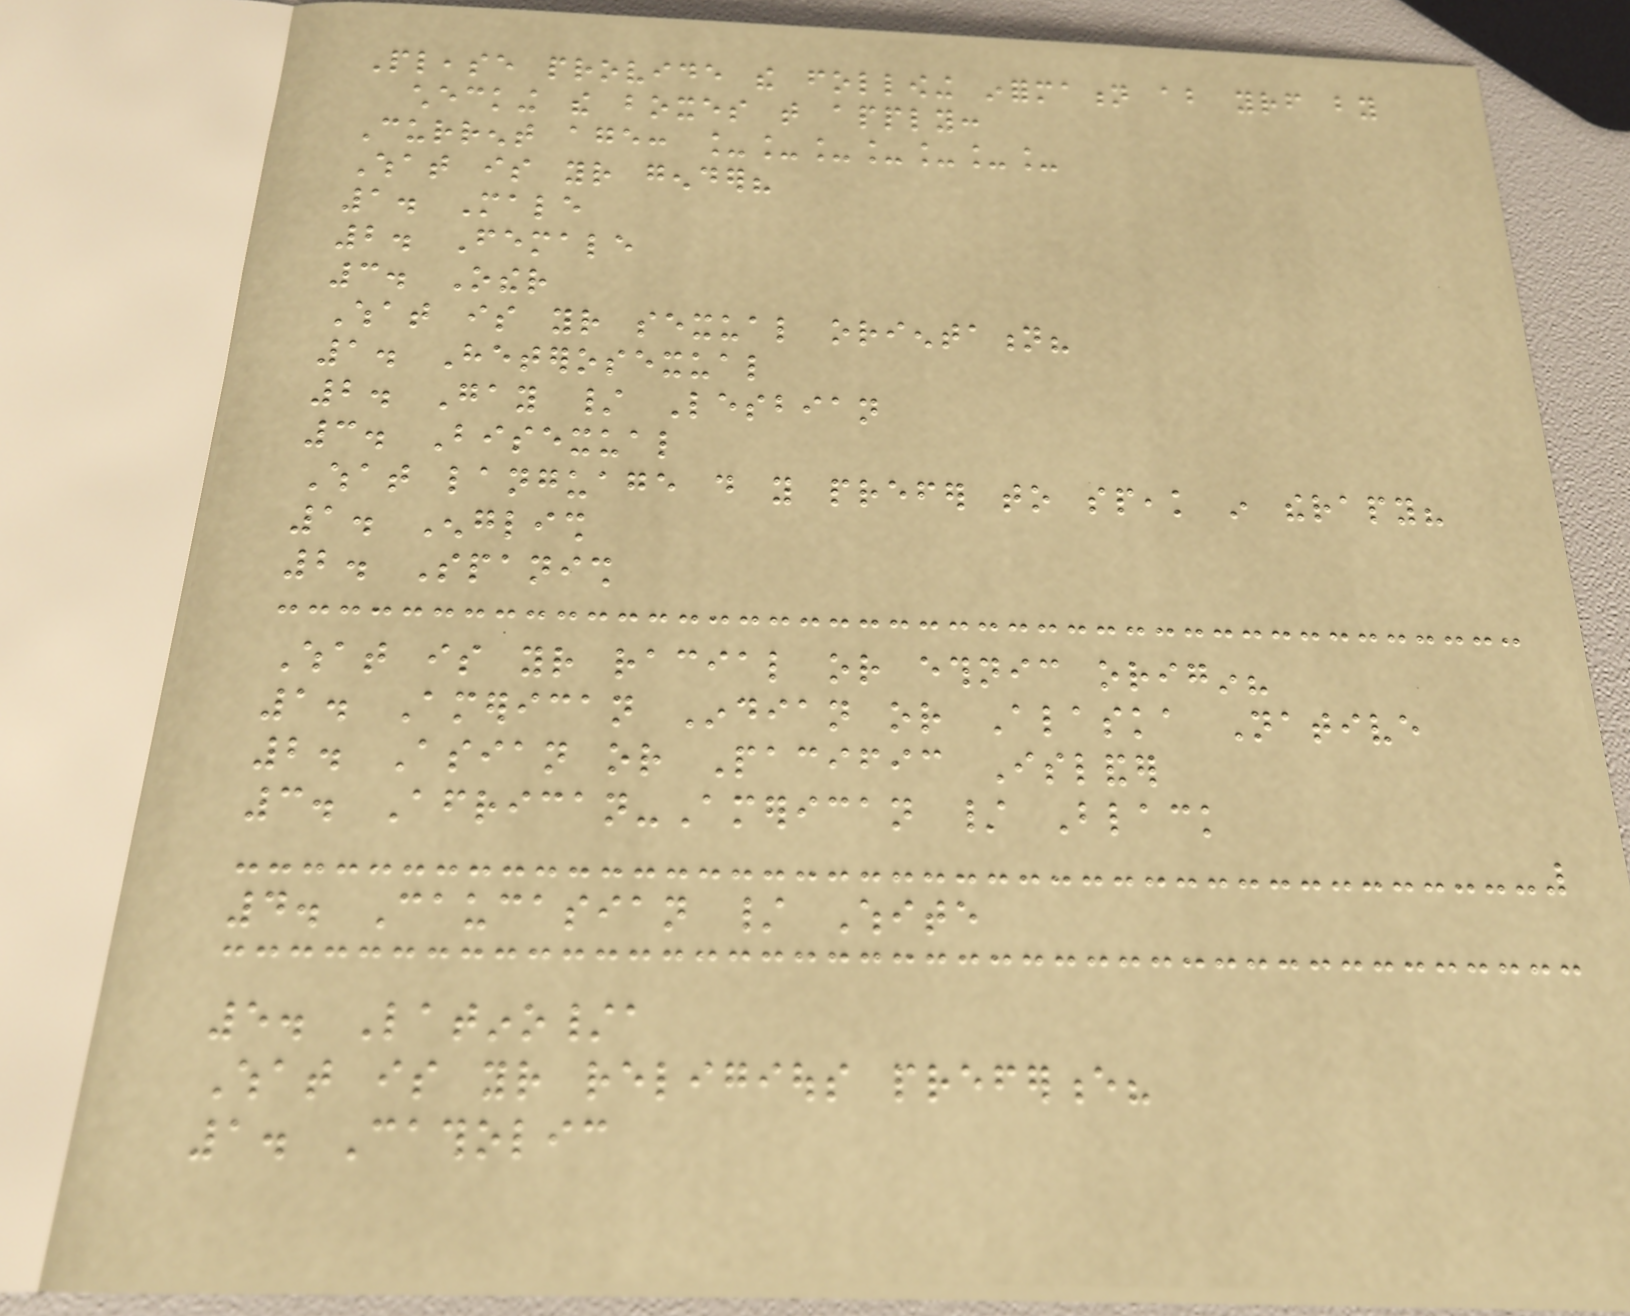Please provide the following information about yourself by
checking the boxes that apply:
Current age: _______
What is your gender?
1. Male
2. Female
3. Other
What is your sexual orientation?
1. Heterosexual
2. Gay / Lesbian
3. Bisexual
What language do you prefer to speak in therapy?
1. English
2. Spanish
What is your racial or ethnic origin?
1. American Indian or Alaska Native
2. Asian or Pacific Islander
3. African-American / Black
4. Caucasian / White
5. Latino/a
What is your religious preference?
1. Catholic
